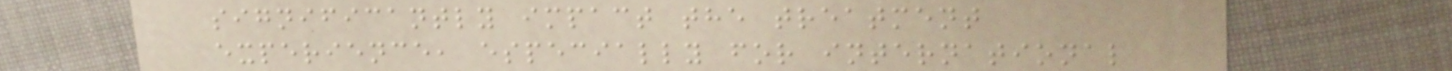significantly impact the treatment
experience, especially for international
